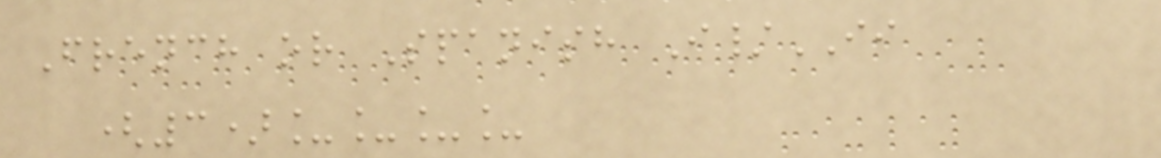French or Spanish I/II
(3)____
